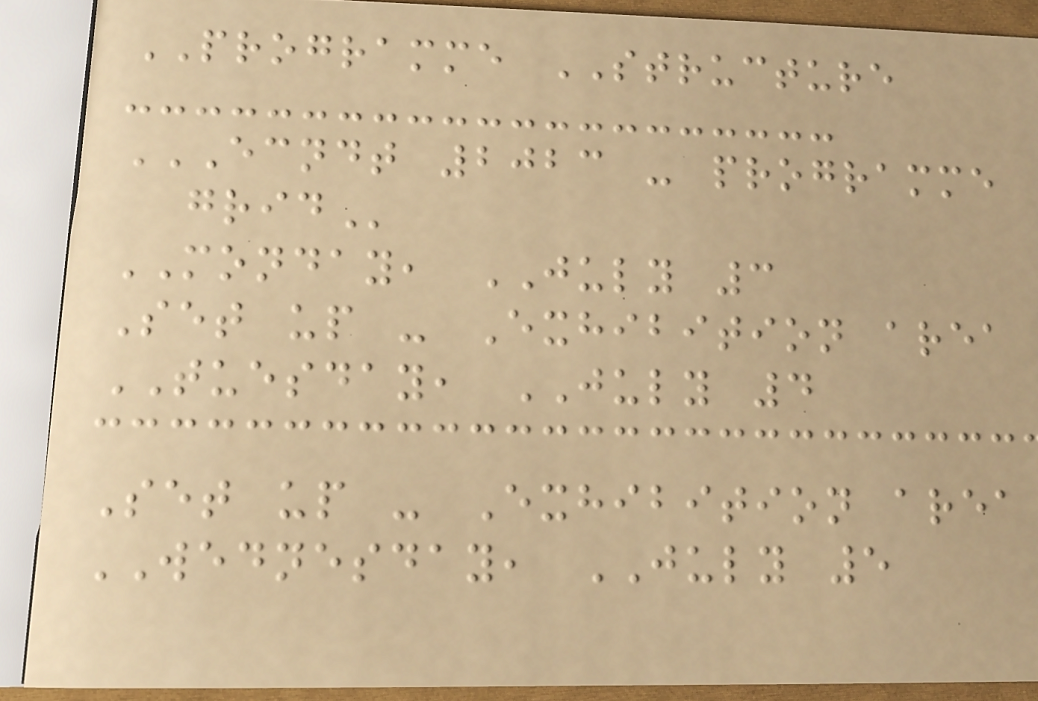PROGRAMME STRUCTURE
ECNDT 2023 - PROGRAMME
GRID
MONDAY, JULY 3
Set up - Exhibition area
TUESDAY, JULY 4
Set up - Exhibition area
WEDNESDAY, JULY 5
